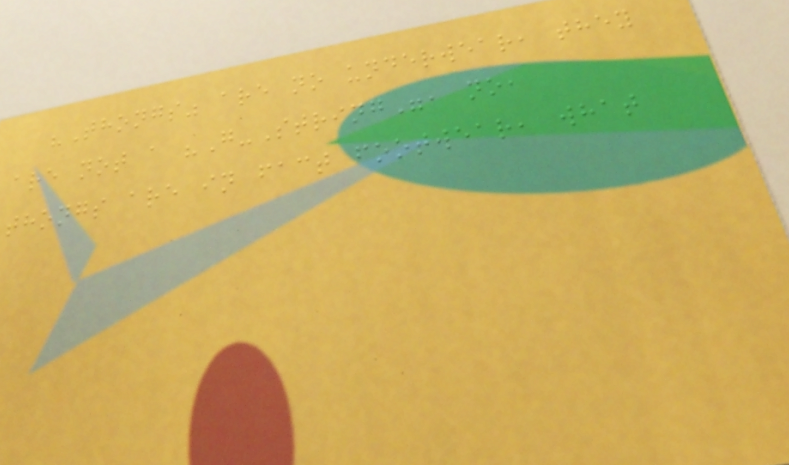"Thongs" are no underwear, they
are not a "G-String", no,
thongs are in fact footwear, what
